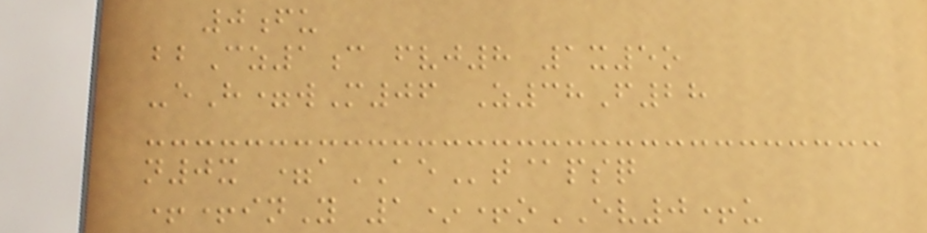0fu
bbCz1c fvj8 1x5o
-eH=wM06 Z38F28
n0x =aAEt@psq
++inY 1*+oEV0+u
